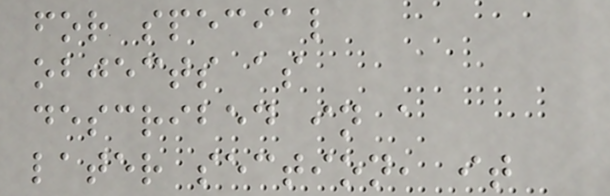for special
objects as
described in a
later section, it
